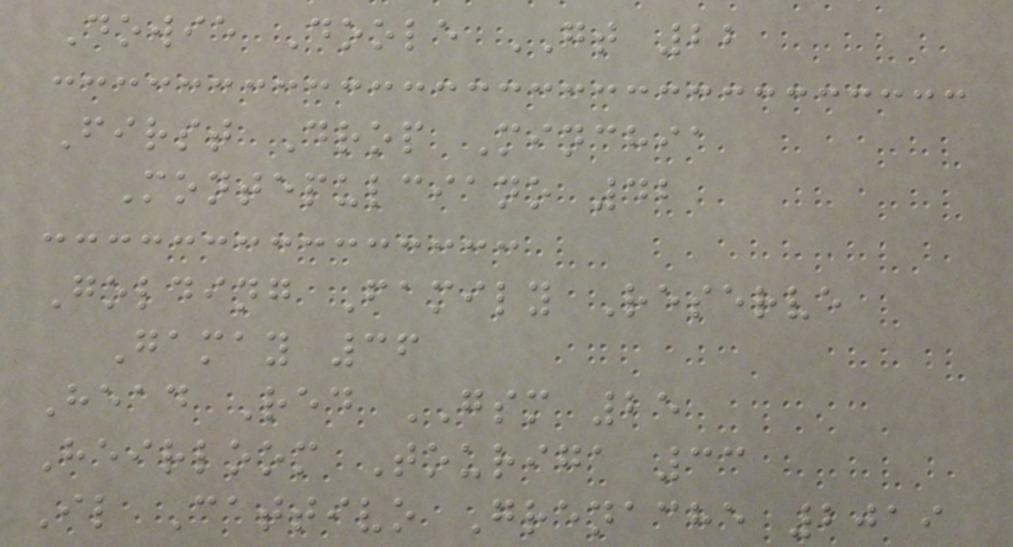Dowie Doole GT 22
First Drop Minchia
Montepulciano 42
Golding Family Reserve
Gamay 36
Head Red GSM 25
Heirloom Touriga 33
Il Cattivo Grenache 2019
